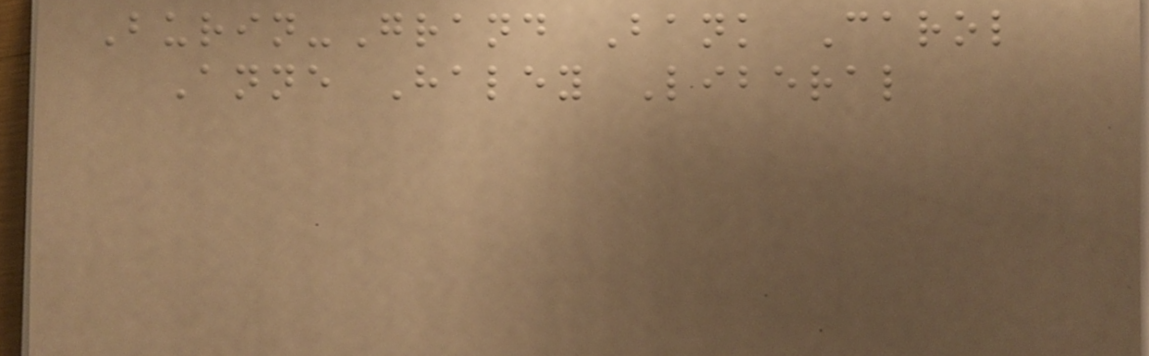Burin-Grand Bank Carol
Anne Haley Liberal
